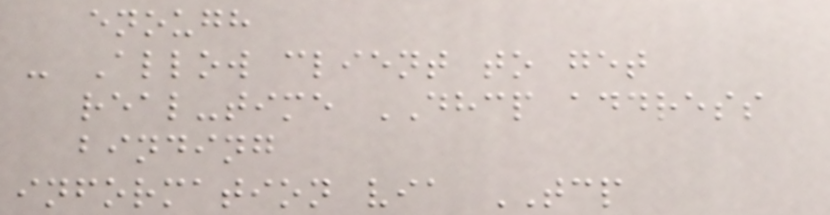enough
- Allow client to get
real-time DHCP address
binding
information via TCP
